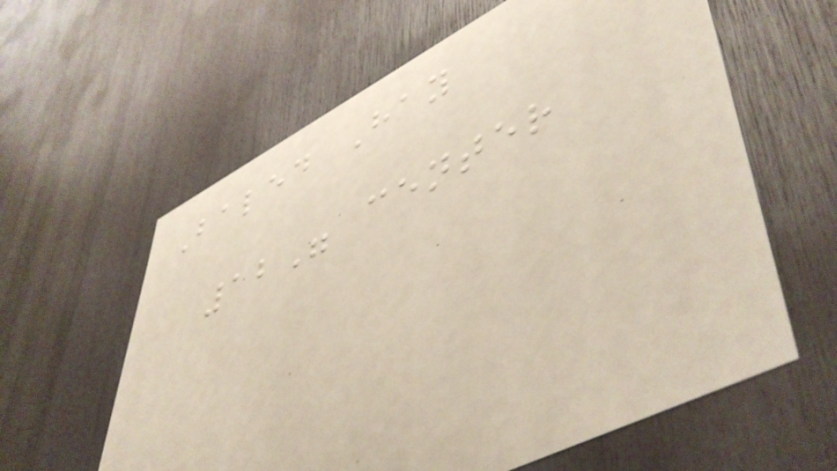Baled Hay
12" center
